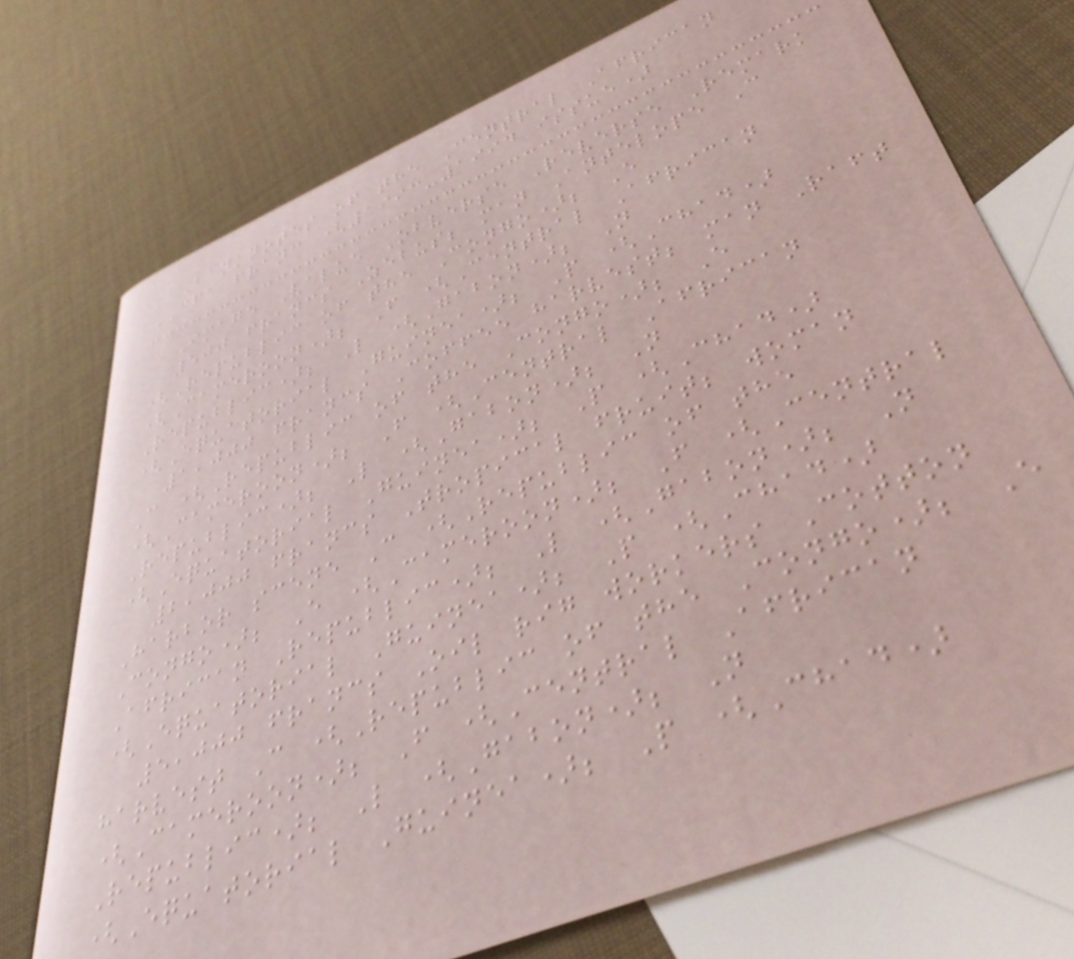Banknotes of the Central African
CFA franc (1993-1994 issue)
Image Value Obverse Reverse Remark
500 francs Zebus; man Antelope C
(Republic of the Congo); E
(Cameroon); F (Central African
Republic); L (Gabon); N
(Equatorial Guinea); P (Chad)
1,000 francs Coffee harvest; man Raft
C (Republic of the Congo); E
(Cameroon); F (Central African
Republic); L (Gabon); N
(Equatorial Guinea); P (Chad)
2,000 francs Tropical fruit; woman
Harbor scene C (Republic of the
Congo); E (Cameroon); F (Central
African Republic); L (Gabon); N
(Equatorial Guinea); P (Chad)
5,000 francs Oil rig workers Cotton
harvest C (Republic of the Congo); E
(Cameroon); F (Central African
Republic); L (Gabon); N
(Equatorial Guinea); P (Chad)
